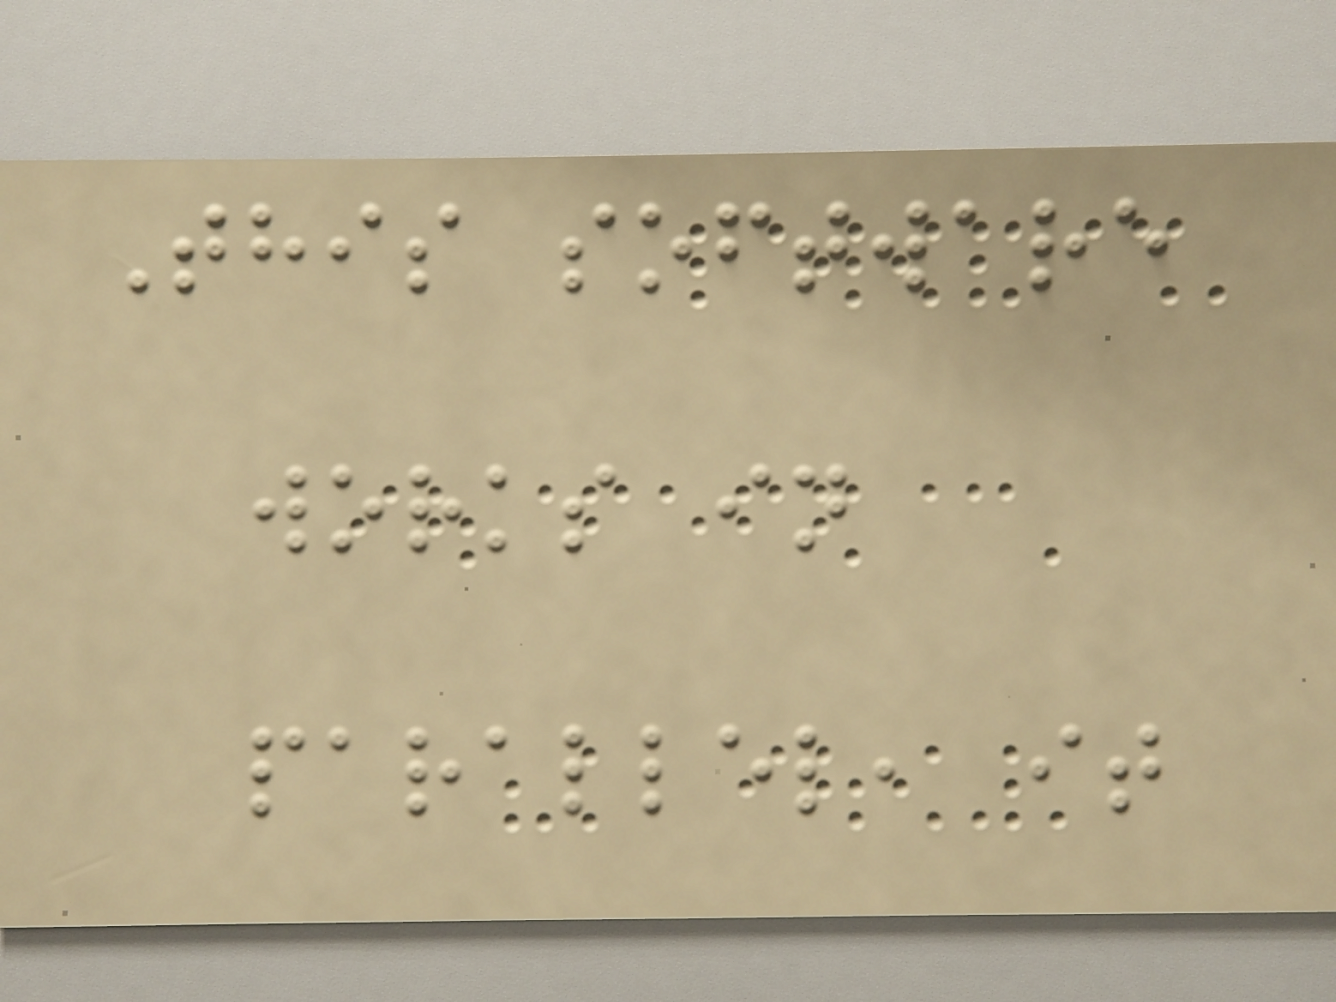This software
works in
parallel, it
